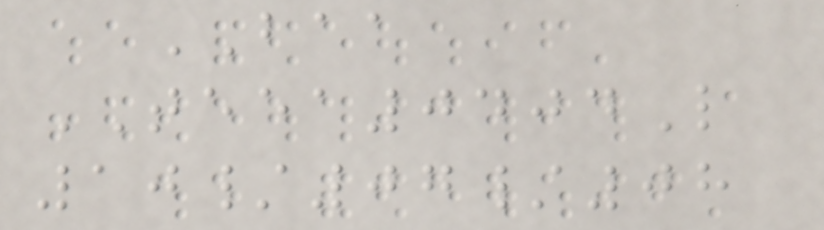BAA
TEEA0404L
10/07/08
